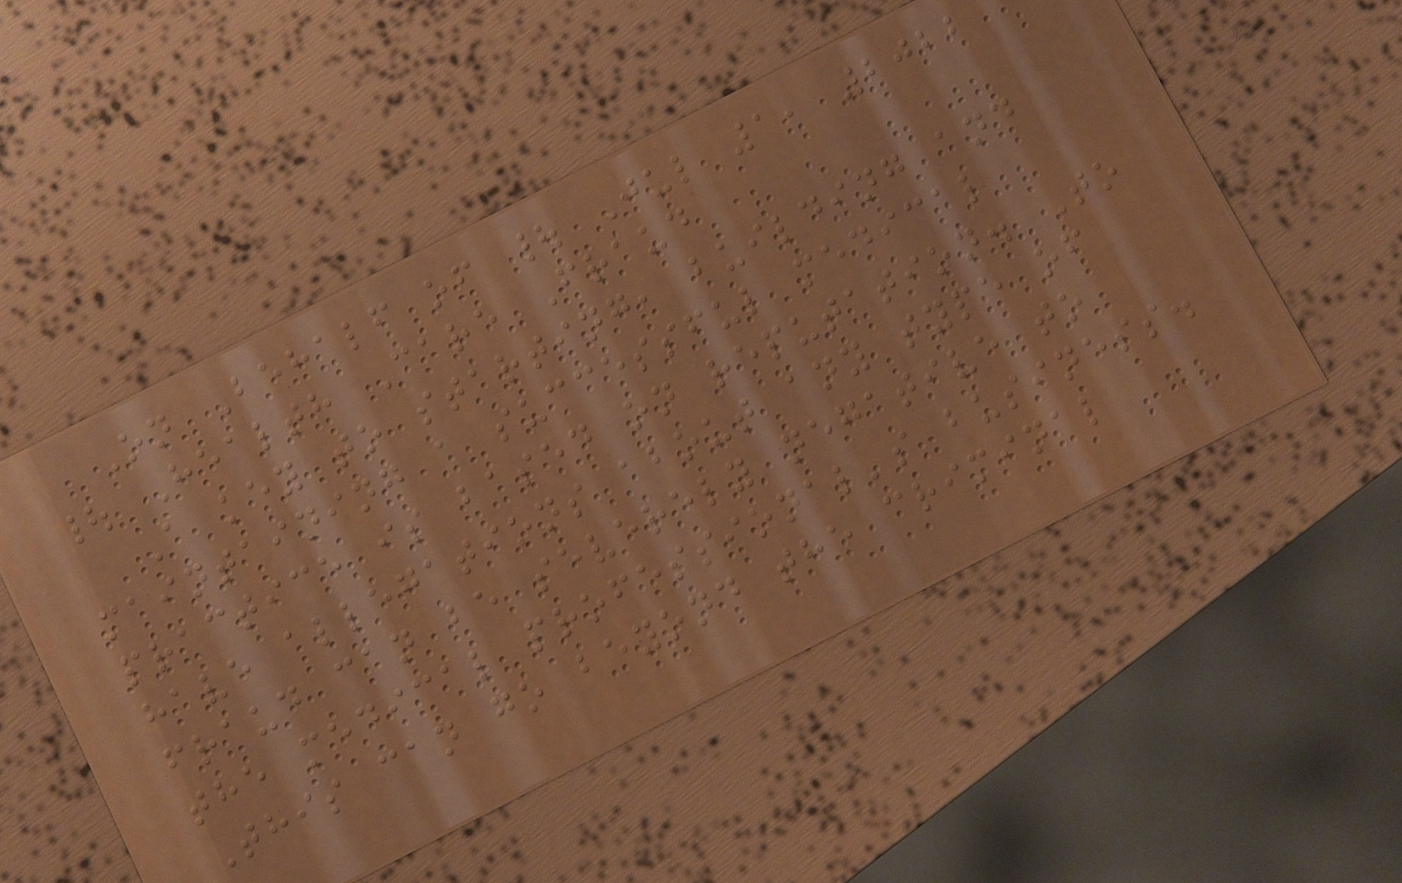On Behalf of | Jul 1, 2022
| Health Care Fraud
A key to starting, building and
maintaining a successful medical
practice is based on reputation. To
have allegations about any type of
fraud can be severely negative to
the medical professional's business.
This can go beyond the criminal
